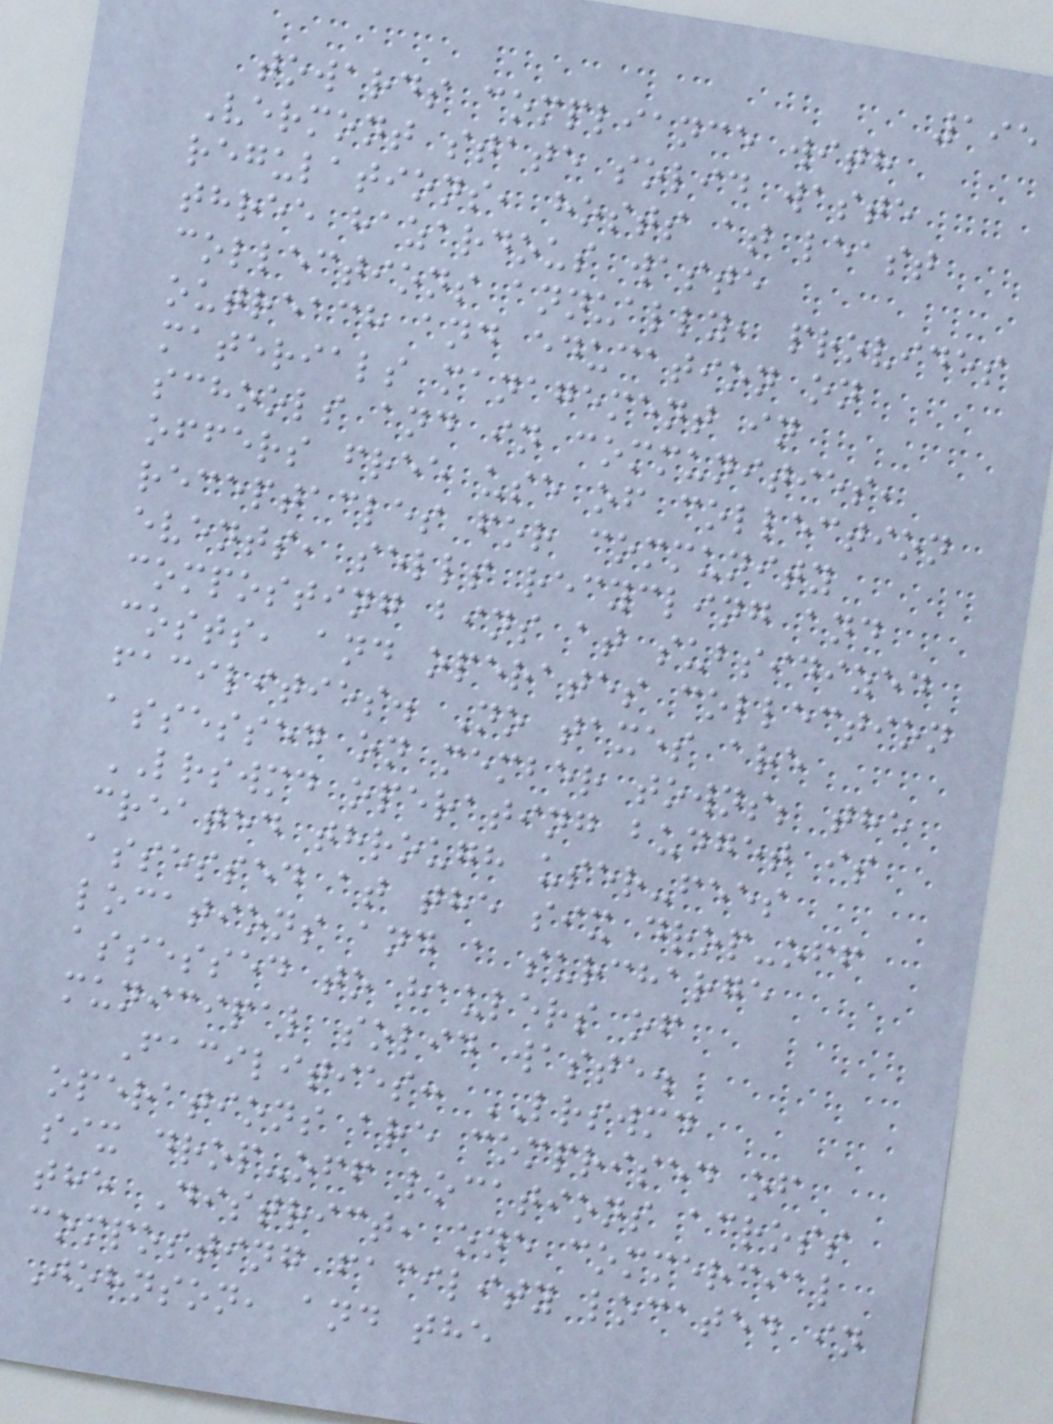195
towards compliance with
Vermont state solid waste
regulations, hosts at least
three hazardous waste
collections annually, provides
outreach and education on
materials management in
schools and in communities,
offers free use of collection
receptacles for community
events, sells recycling and
composting bins at subsidized
costs, and operates collection
facilities. No taxes are
assessed on member towns; the
LRSWMD operating budget is
created through user-fees
assessed at the six drop-off
locations and a surcharge
assessed to haulers of
municipal solid waste.
Facilities: LRSWMD
operations are comprised of
six drop-off locations across
the District, one commercial
composting facility located in
Johnson, and the
